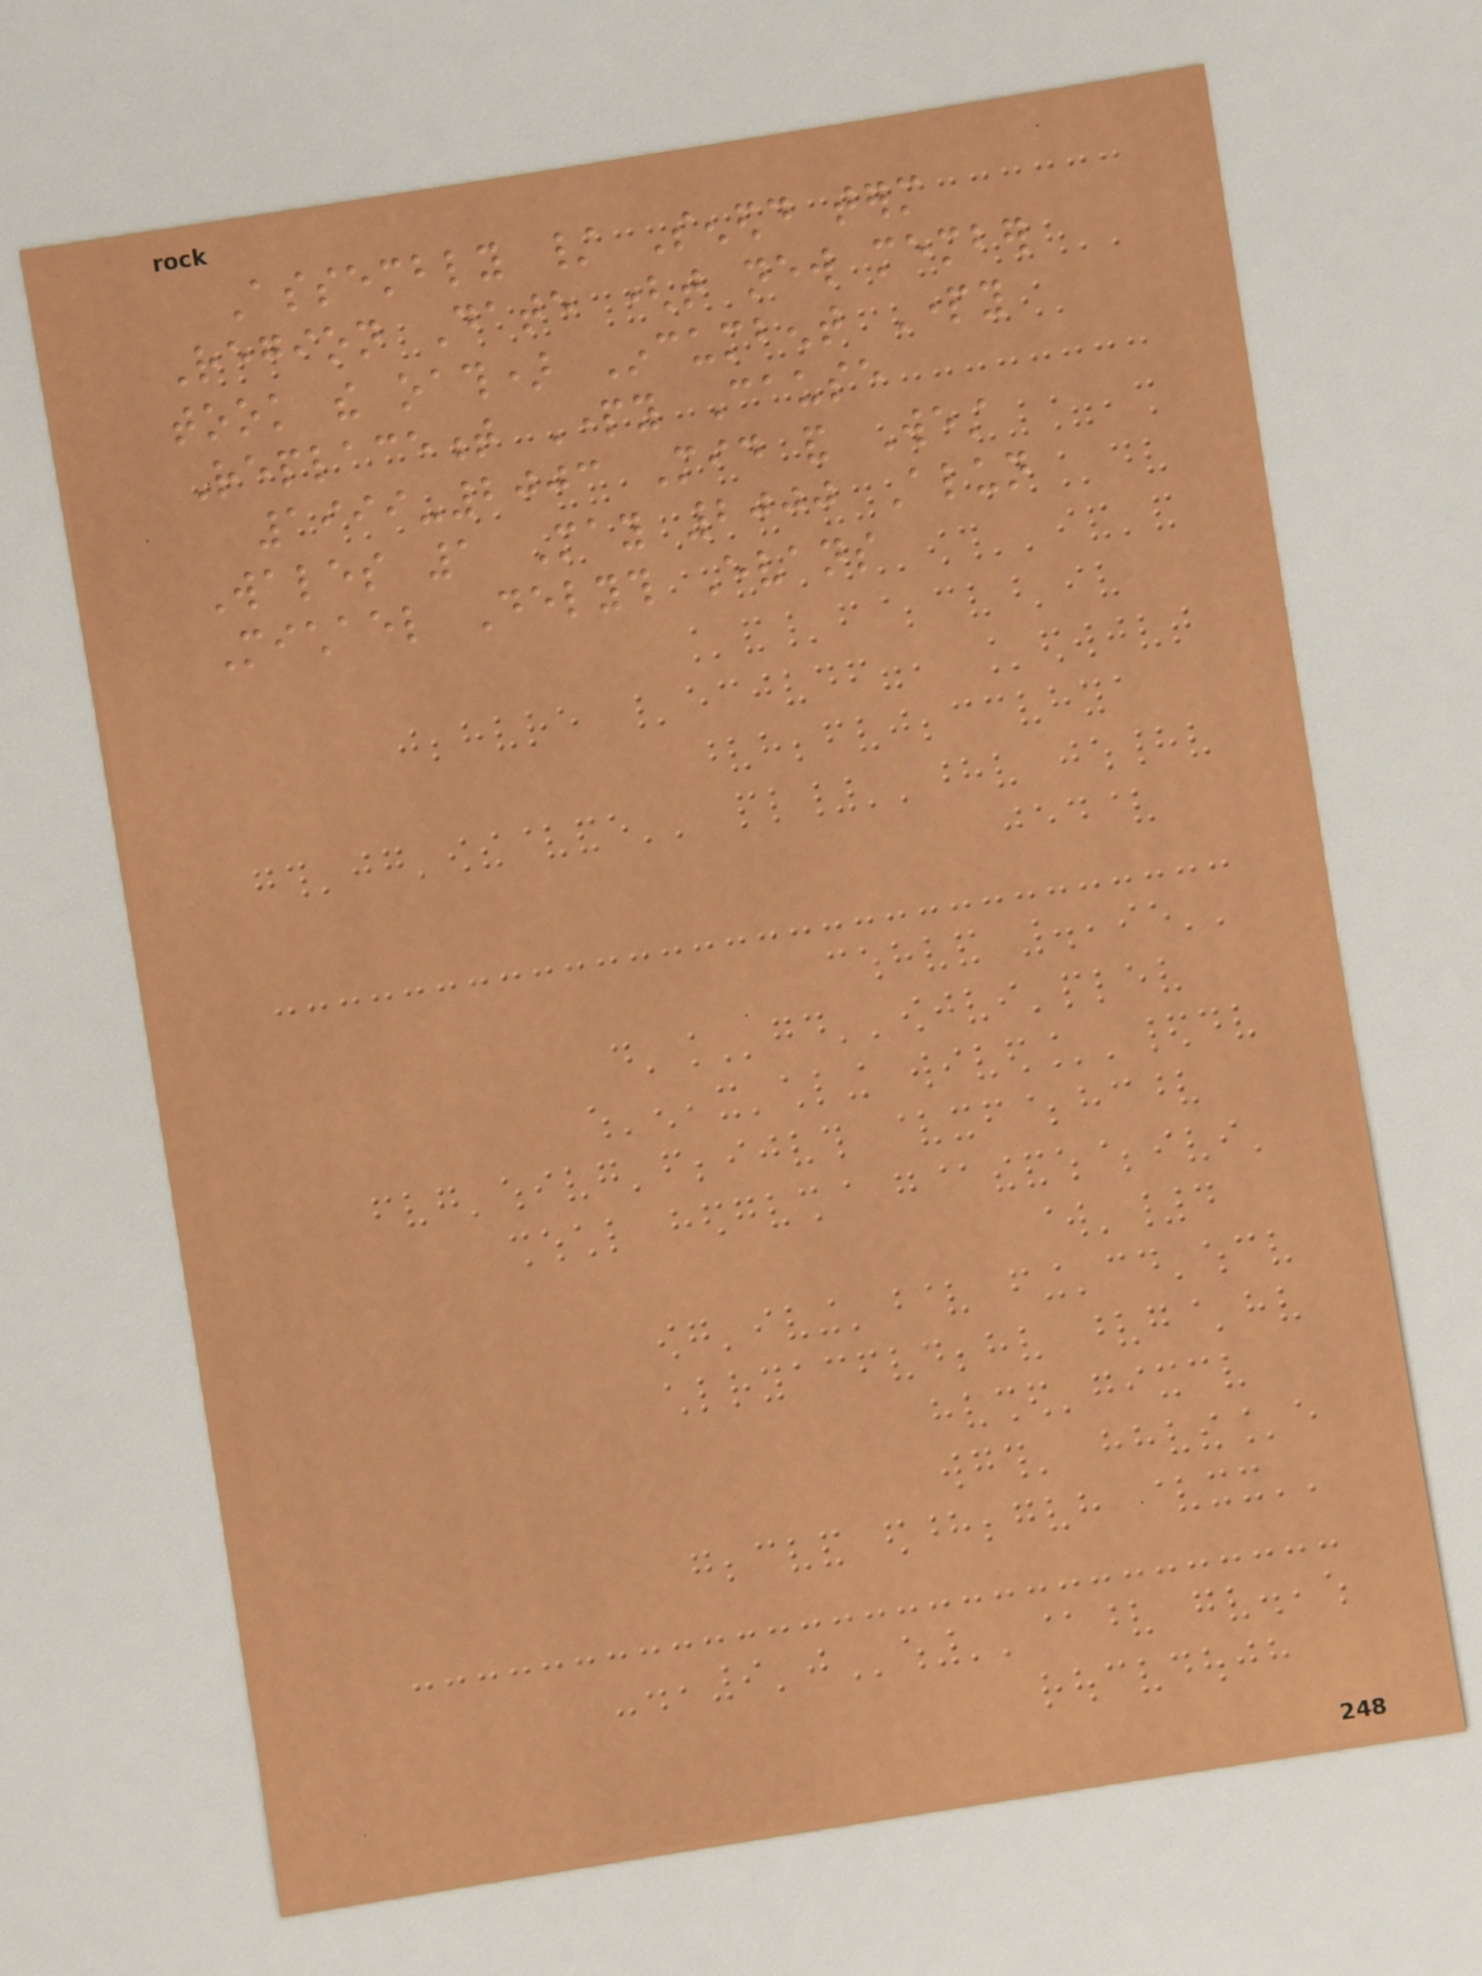Assembly / Senedd term
Region Date (that new member
took the oath) Incumbent Party
Replacement Party Cause
1999-2003 Mid and West
Wales 1 May 2000 Alun
Michael Delyth Evans
